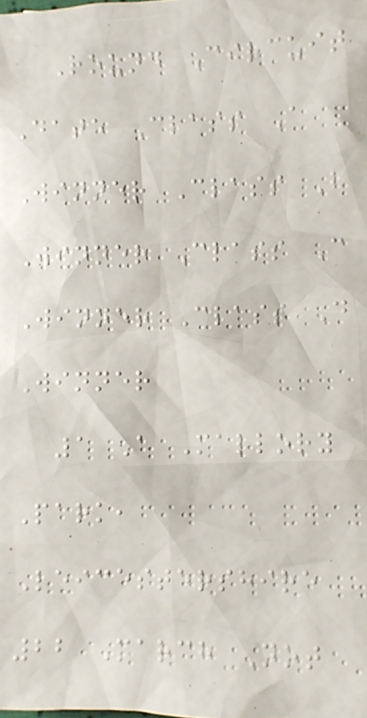Round Circuit
Date Class A
Winner Class B
Winner Class C
Winner Class D
Winner
1 A Mallory
Park,
Leicestershire
22 March Not
